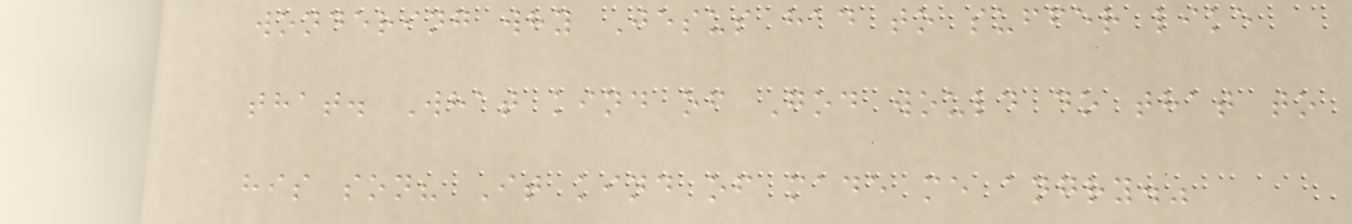wondering why Jesus had to suffer like
that. What kind of God would do that to
his son? It kind of made me angry."
